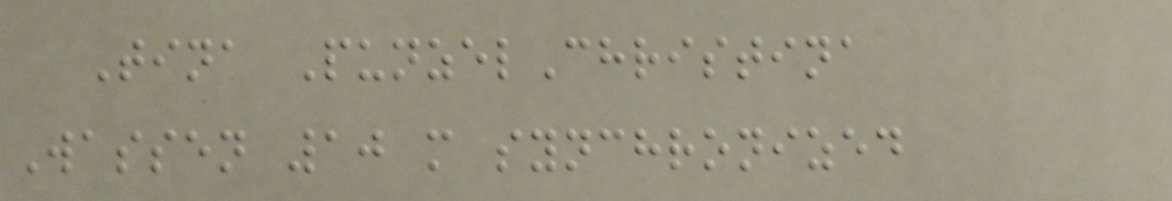Tina PunzelChristina
Wassen 10 m synchronized
